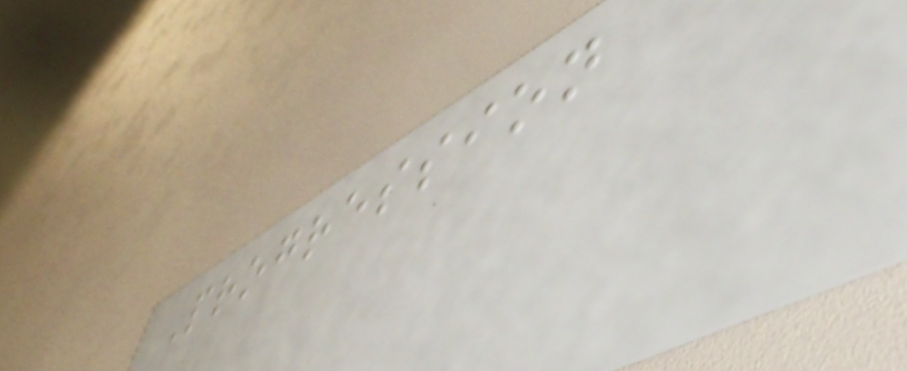Progression
